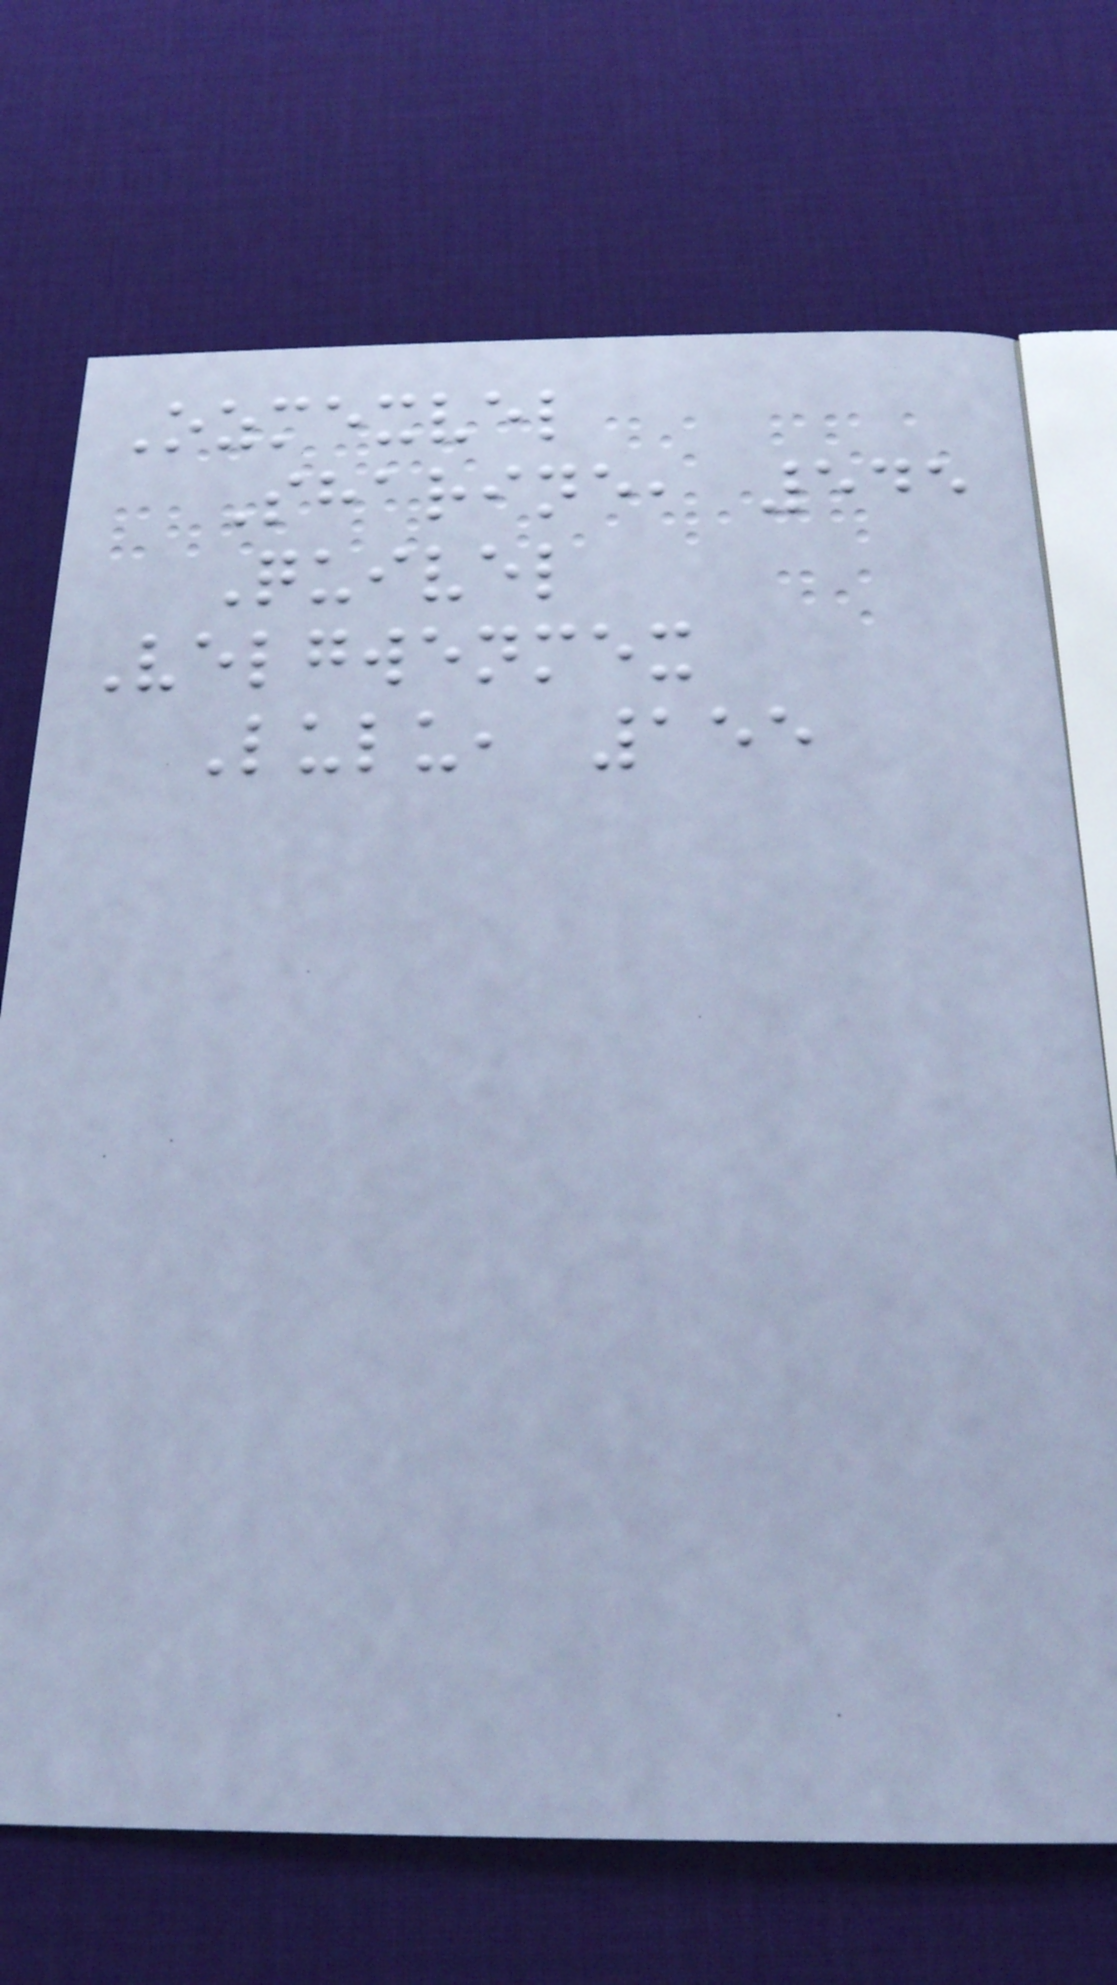Ozmexvel
Sharine, 545
Quivel
Velgwenmex
Lulu, 155
